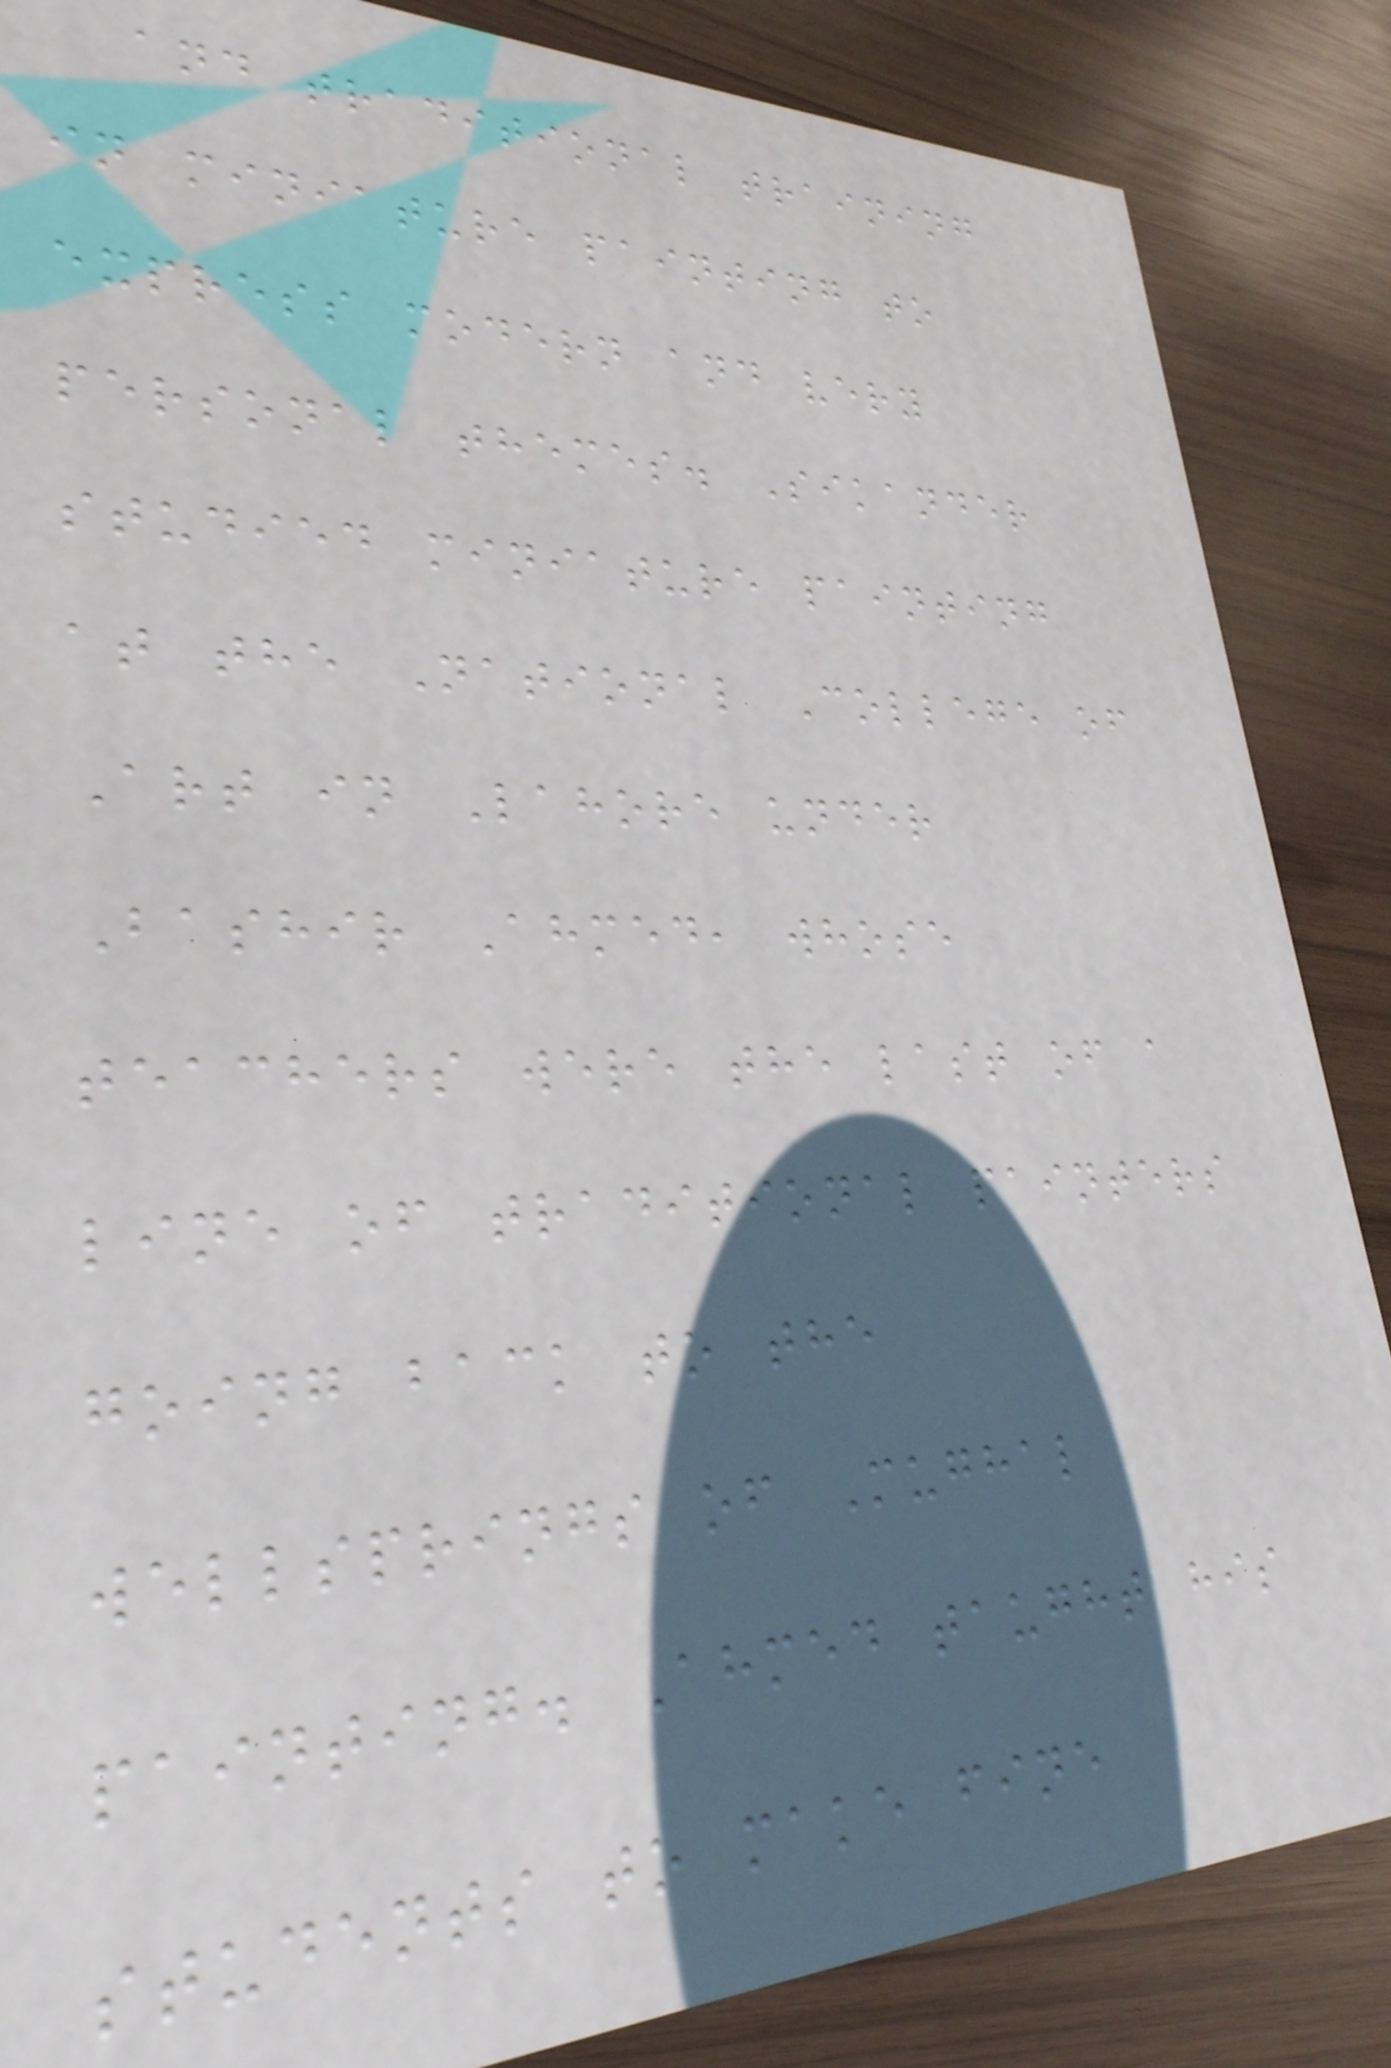and traditional training
in miniature painting to
express modern and very
personal themes. Sikander
studied miniature painting
at the National College of
Art in Lahore under
Bashir Ahmed, whose
teachers were the last of a
line of traditional painters
going back to the
wellsprings of Mughal
painting. Ahmed taught his
students to make fine
